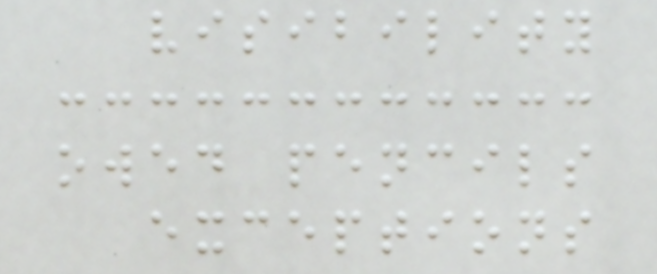visibility
owed pencils
exceptions
